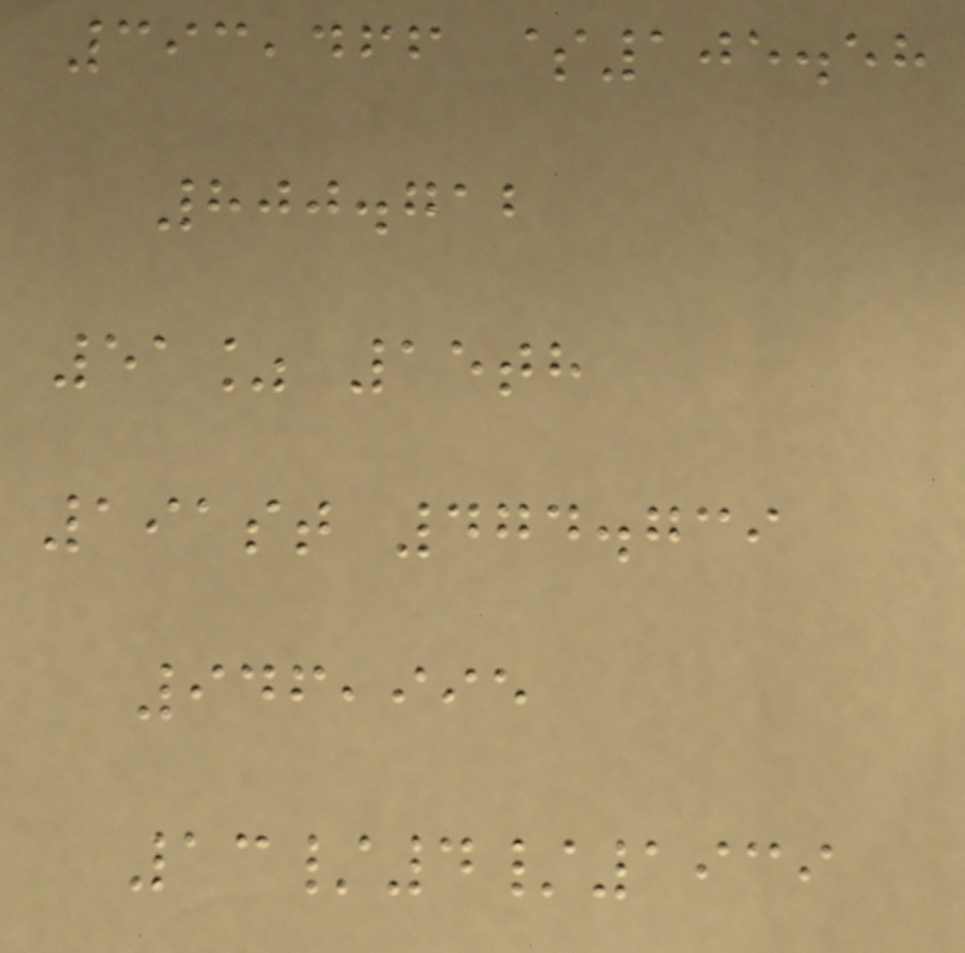393,466 $105.58
800.712
51% 15th
191st 474.739
946,995
13/4/1939
